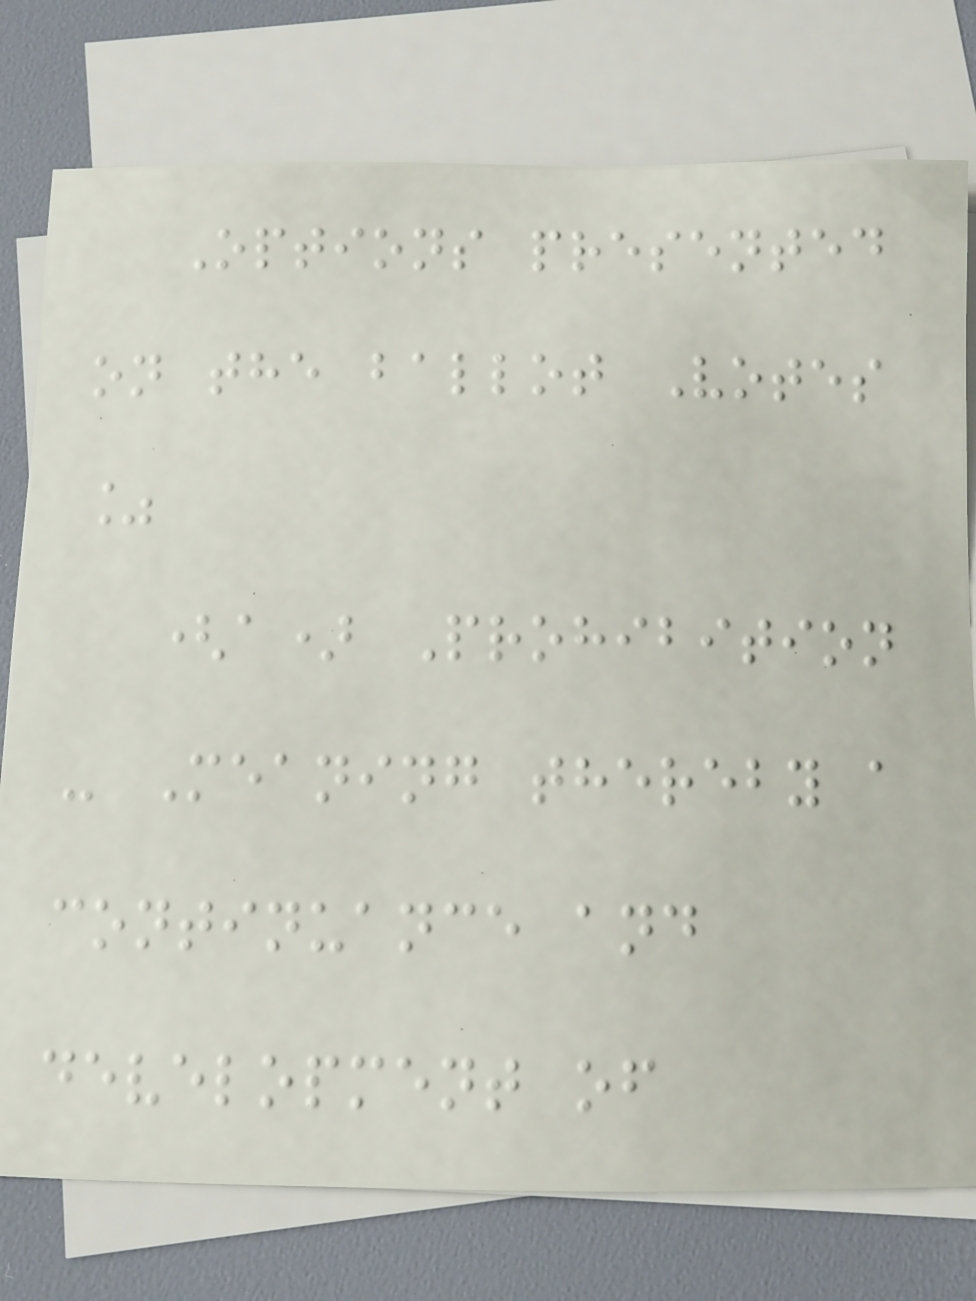Options presented
on the ballot Votes
%
(a) Prohibition
- Meaning thereby a
continuance and
development of
